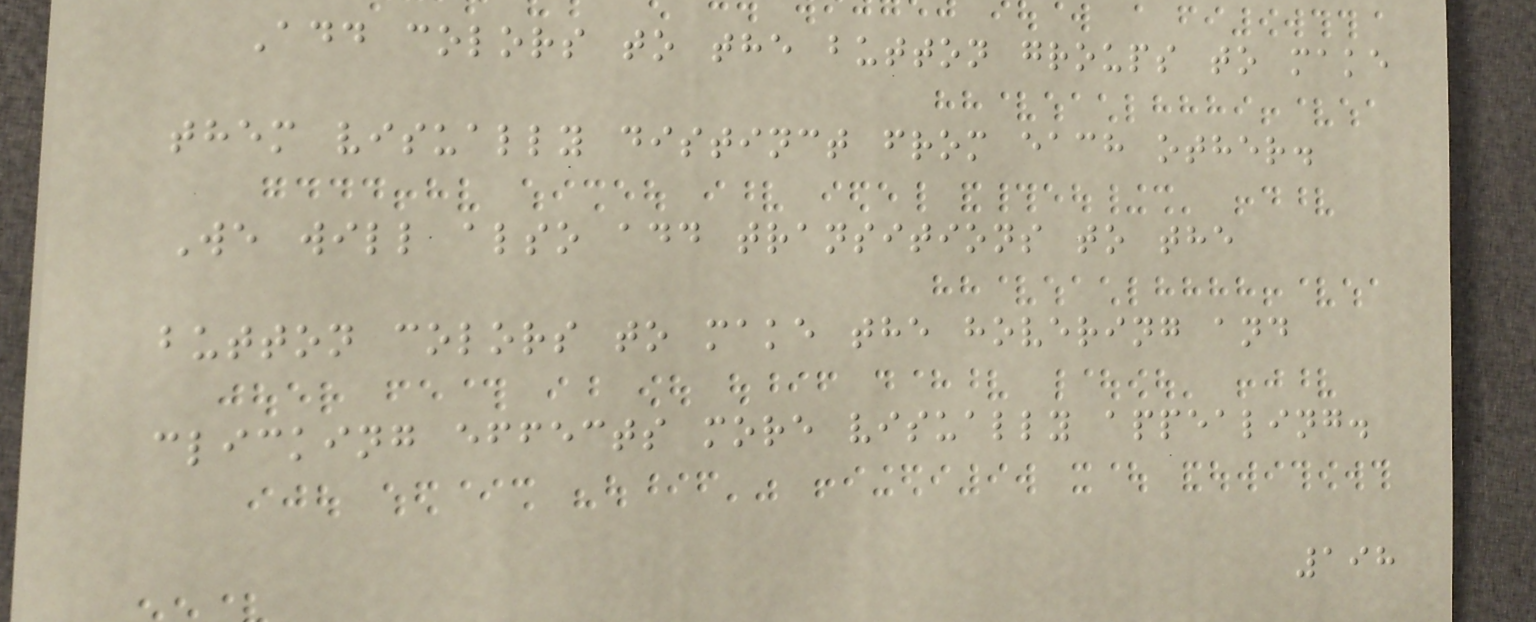Add colors to the button groups to make
them visually distinct from each other.
We will also add transitions to the
button colors to make the hovering and
clicking effects more visually appealing.
198
